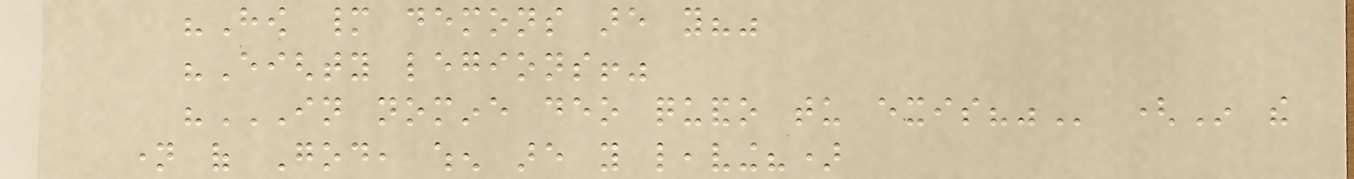"How many demons are you?"
"Eighty legions!"
"IN NOMINE DEO QUANDO TU EXIS?" (In the
name of God, when are you leaving?)
